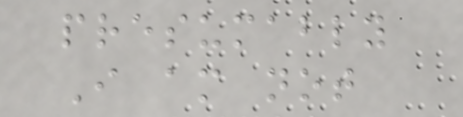presumably
I am not
